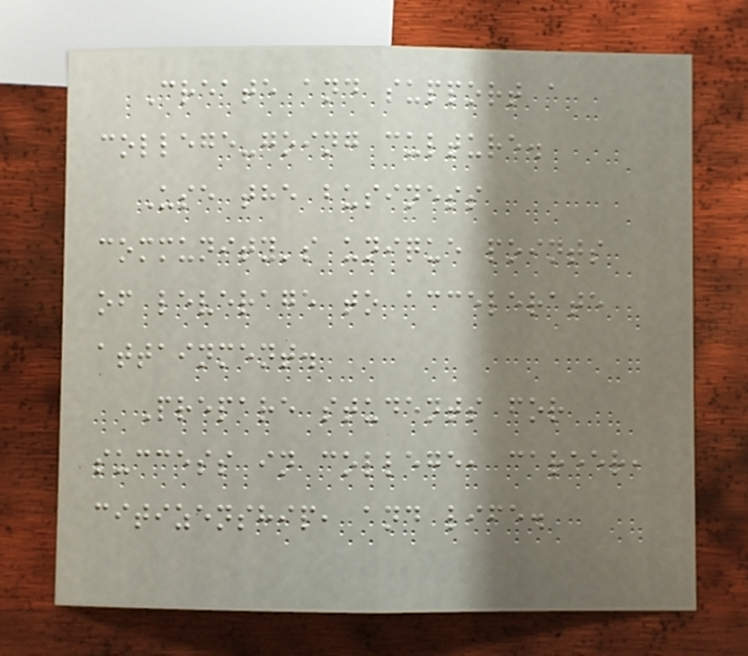Create and support a
college-going culture.
Use the business
community's unique points
of leverage to accelerate
attainment.
Prepare students for
success in college, career,
citizenship, and life.
